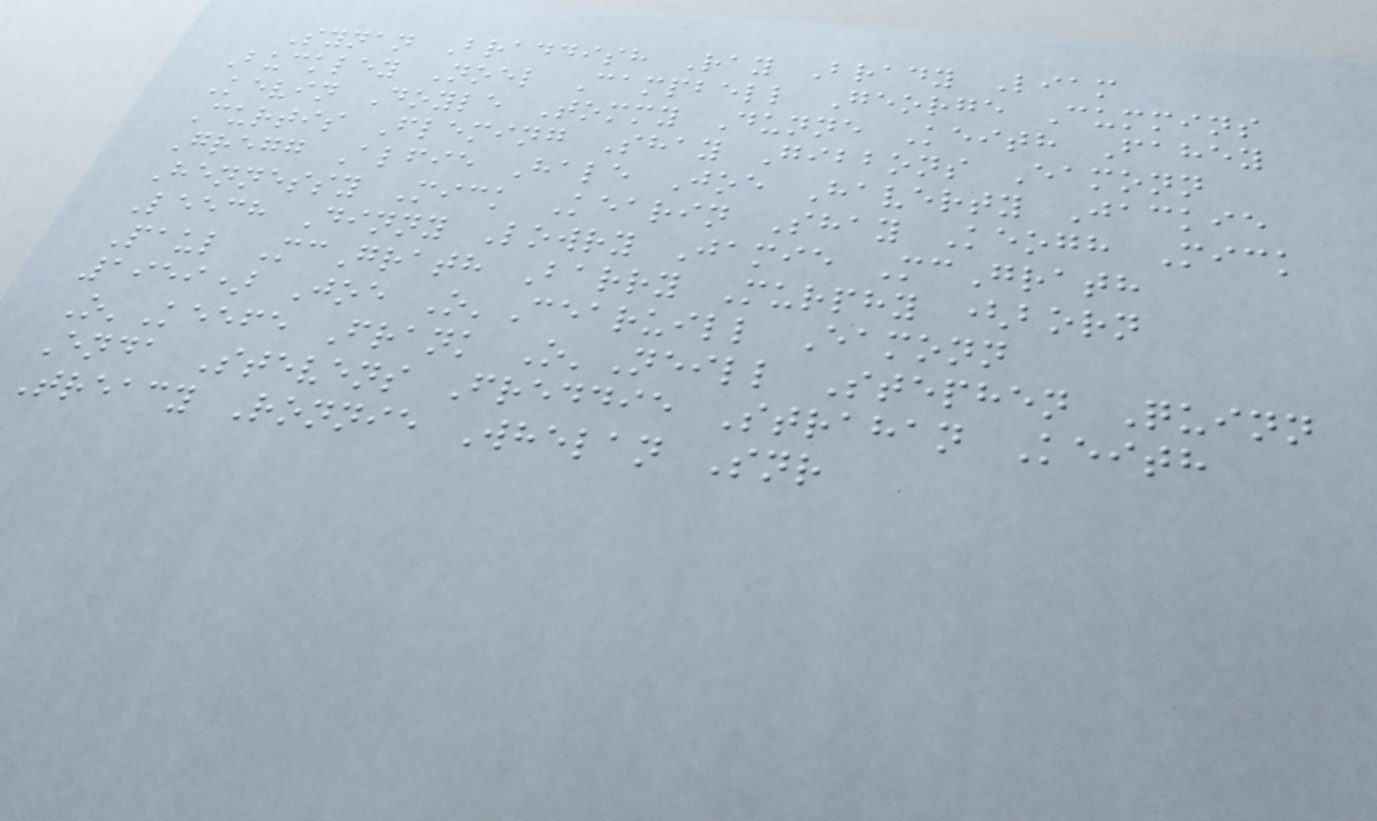Synan Braddish Ray Brady Liam
Buckley Noel Campbell George Cummins
Kevin Doyle Tommy Dunne Keith Fahey
Curtis Fleming Shay Gibbons Eamonn
Gregg Alfie Hale Joe Haverty Jackie
Hennessy Mick Kearin Shay Keogh Mick
Leech Dinny Lowry Jamie McGrath
Paul McGrath Barry Murphy (born
1959) Joe O'Cearuill Eamonn
O'Keefe Frank O'Neill Stephen Quinn
Enda Stevens Freddie Strahan Keith
Treacy Ronnie Whelan Snr
